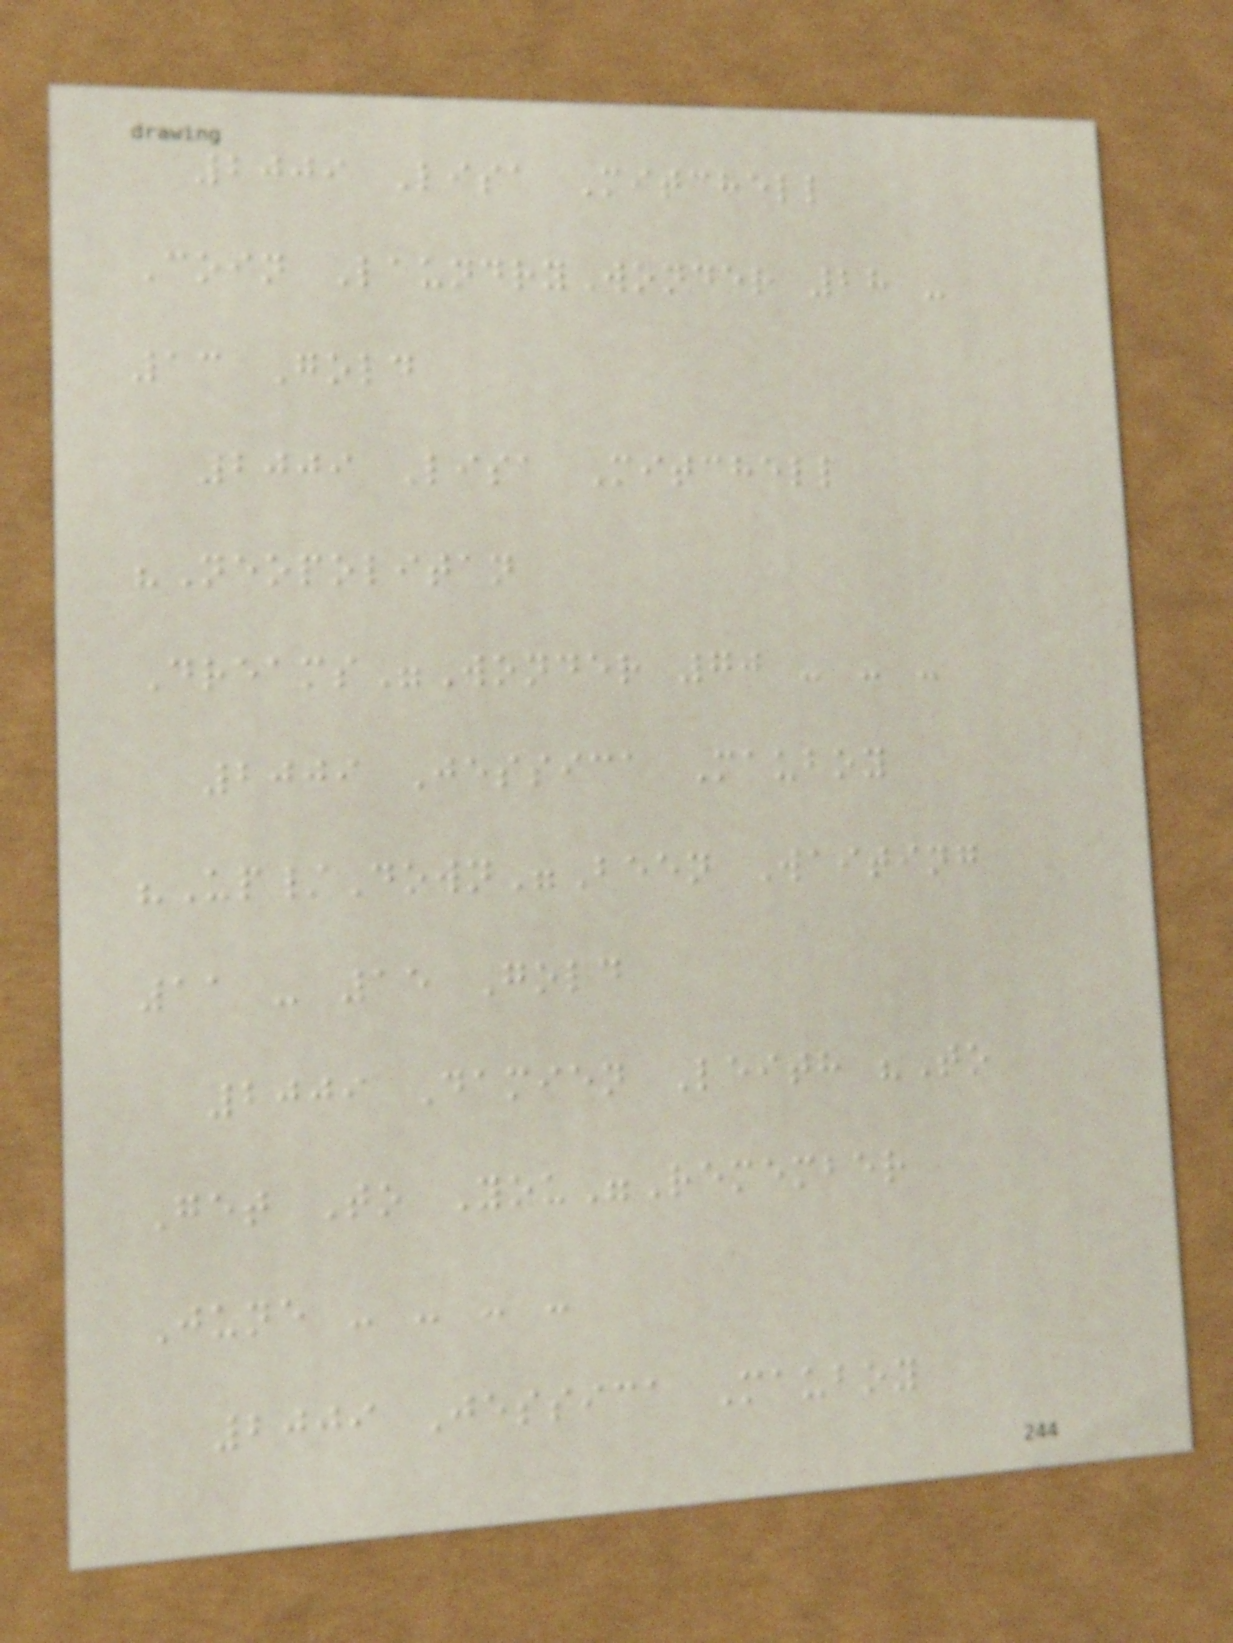2009 Lisa Mitchell
Coin LaundryWonder 28 -
13 Gold
2009 Lisa Mitchell
"Neopolitan
Dreams"Wonder 70 - - -
2009 Jessica Mauboy
"Up/Down"Been Waiting
11 - 15 Gold
2009 Damien Leith "To
Get To You"Remember
June - - - -
2009 Jessica Mauboy
